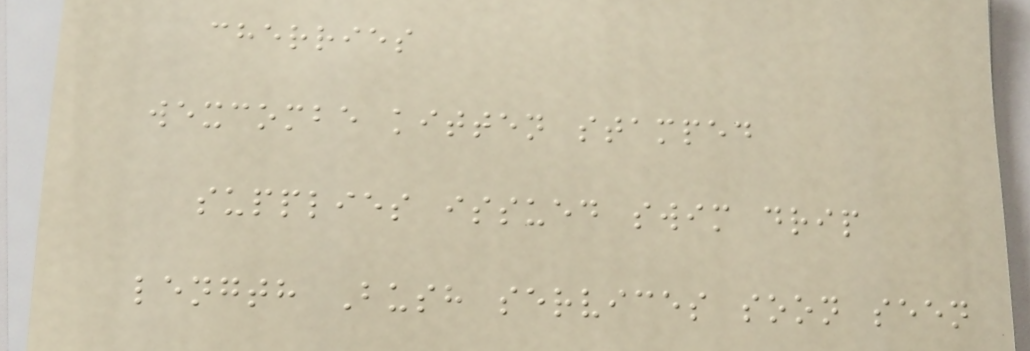cherries
wexcombe kitten stamped
supplies issued swim drip
length Bush services soon seen
